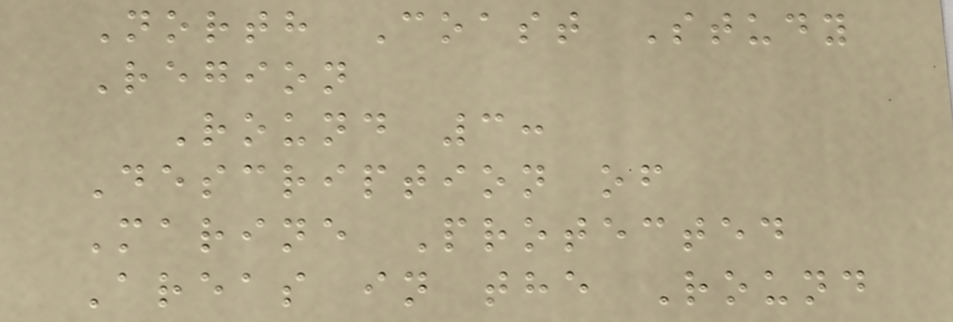North Coast Study
Region
Round 3:
Description of
Marine Protected
Areas in the Round
